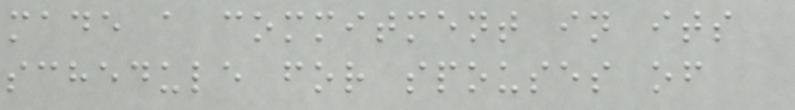made a commitment in its
schedule for spouses of
